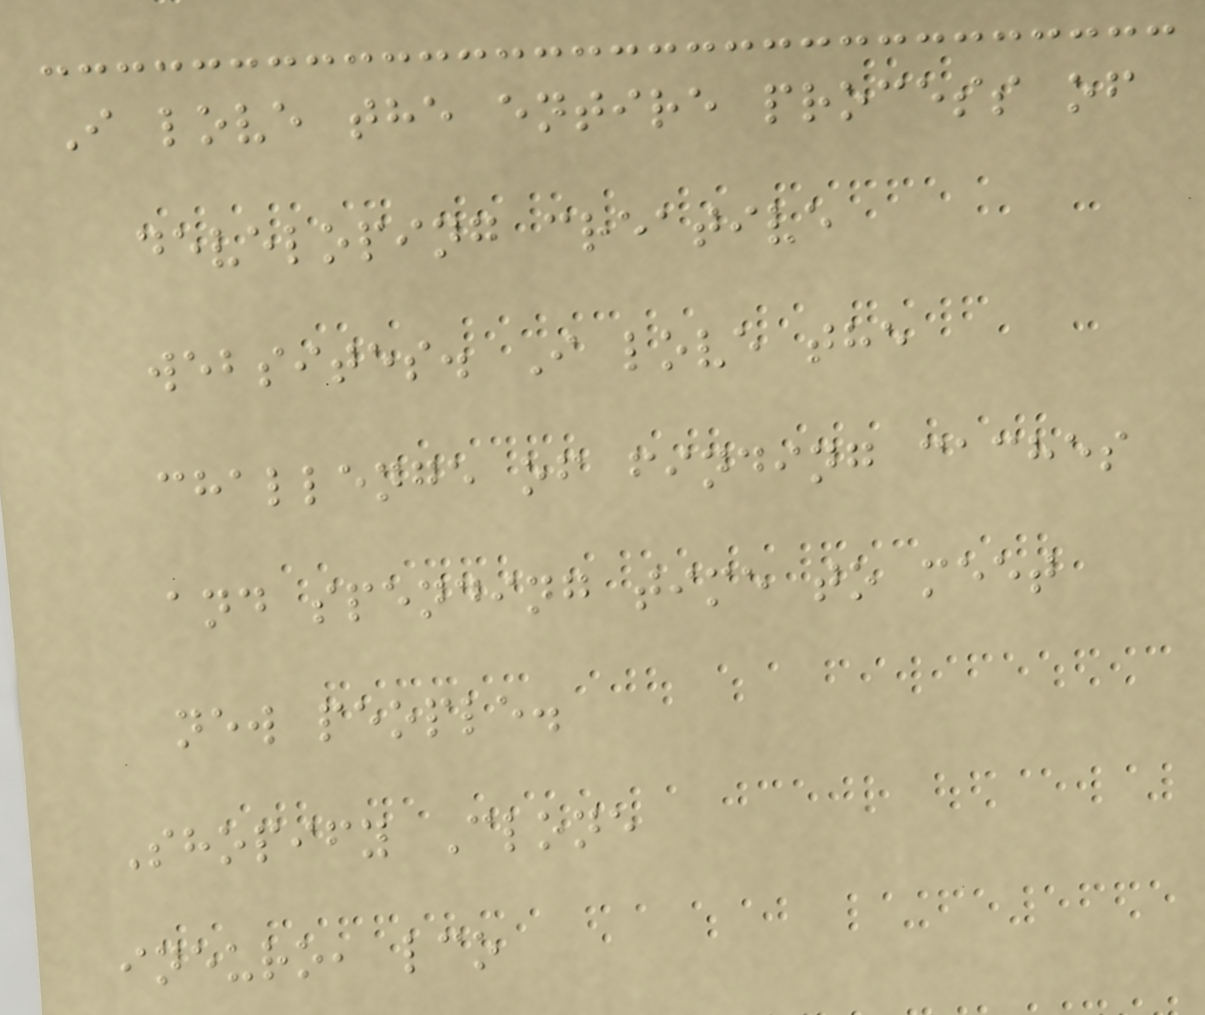I love the entire process of
developing creative
websites. I love the
challenge of finding caches
and spending time to meet
new people.
Shopify Clone
ineuro, lco
